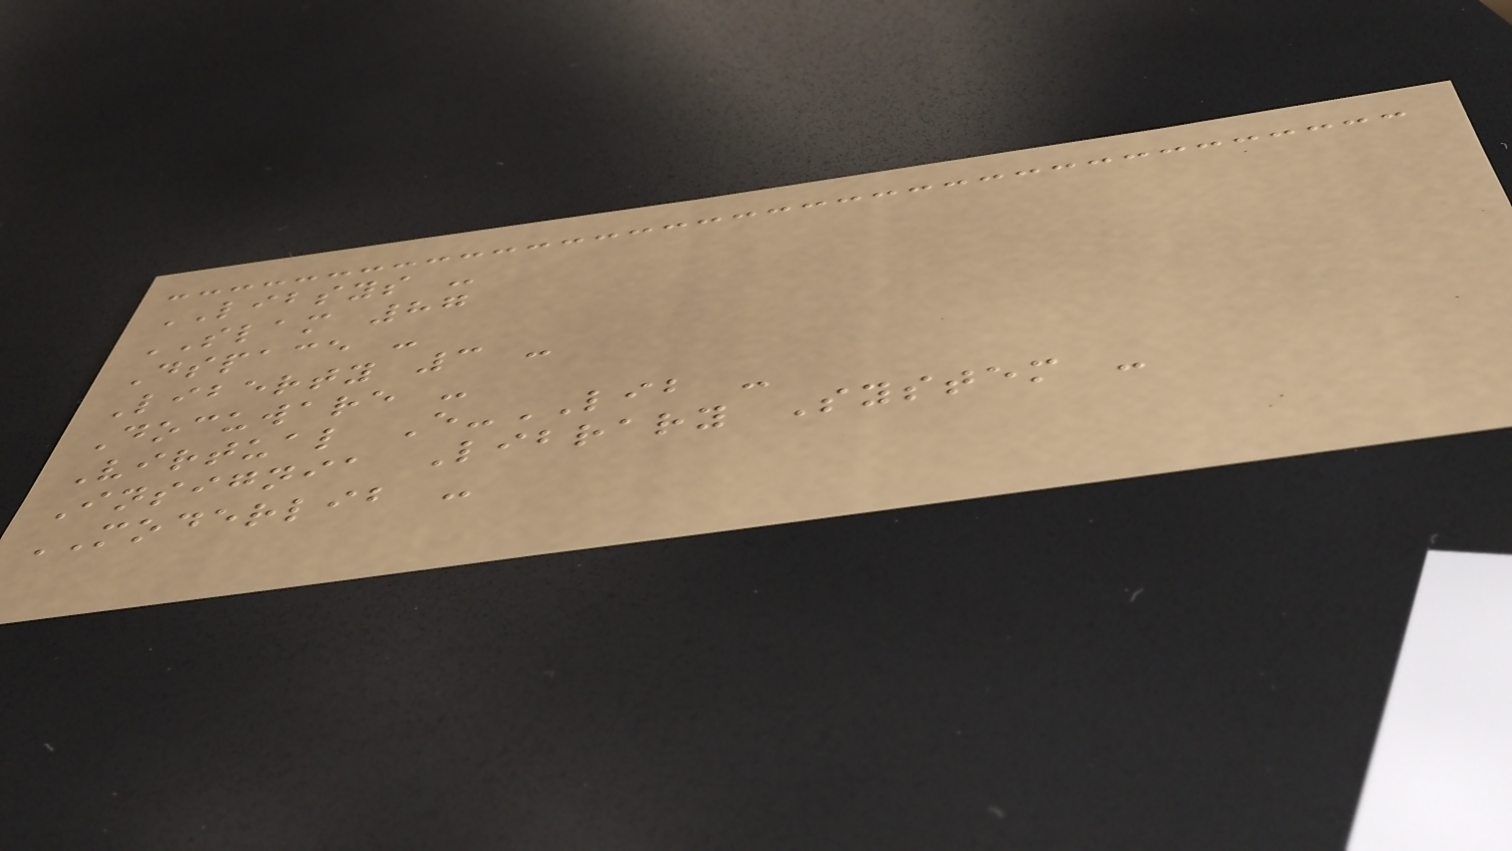LIBSYS -
SLAM 87
Dspace -
Liberty 3 -
Docuware -
Virtual E-LIB -
Insignia Library System -
MODERLIB -
